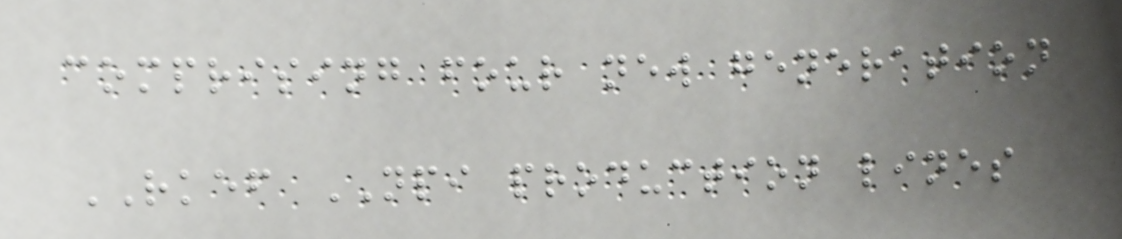comprising four new generation
RKEF NPI production lines
